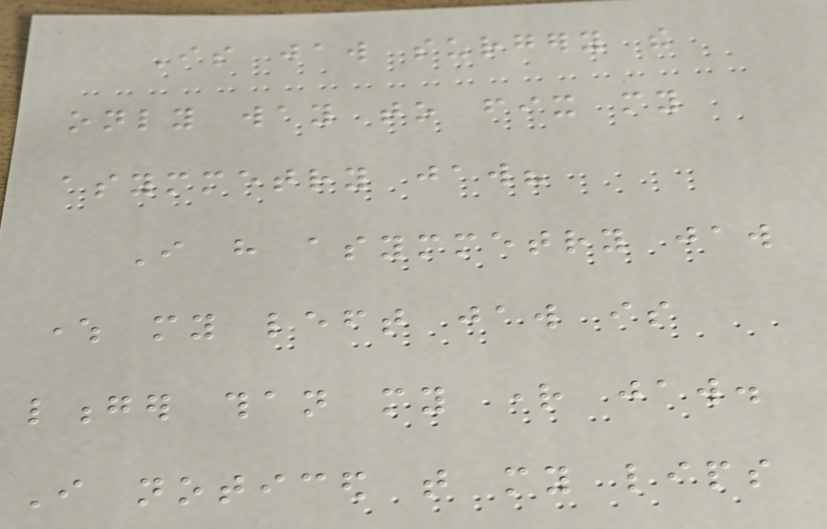Is jaw surgery the
only way to fix my
asymmetry jaw?
I have asymmetry jaw
where my left jaw is
longer than my right jaw.
I noticed that my lips
